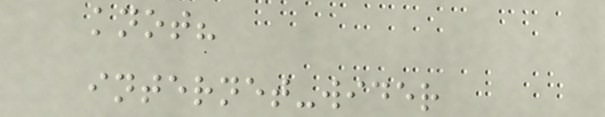knot?
internet-wider
